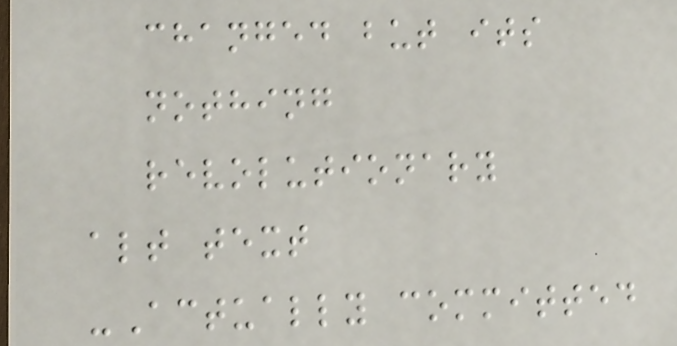changed but its
nothing
revolutionary
alt text
-Actually committed
